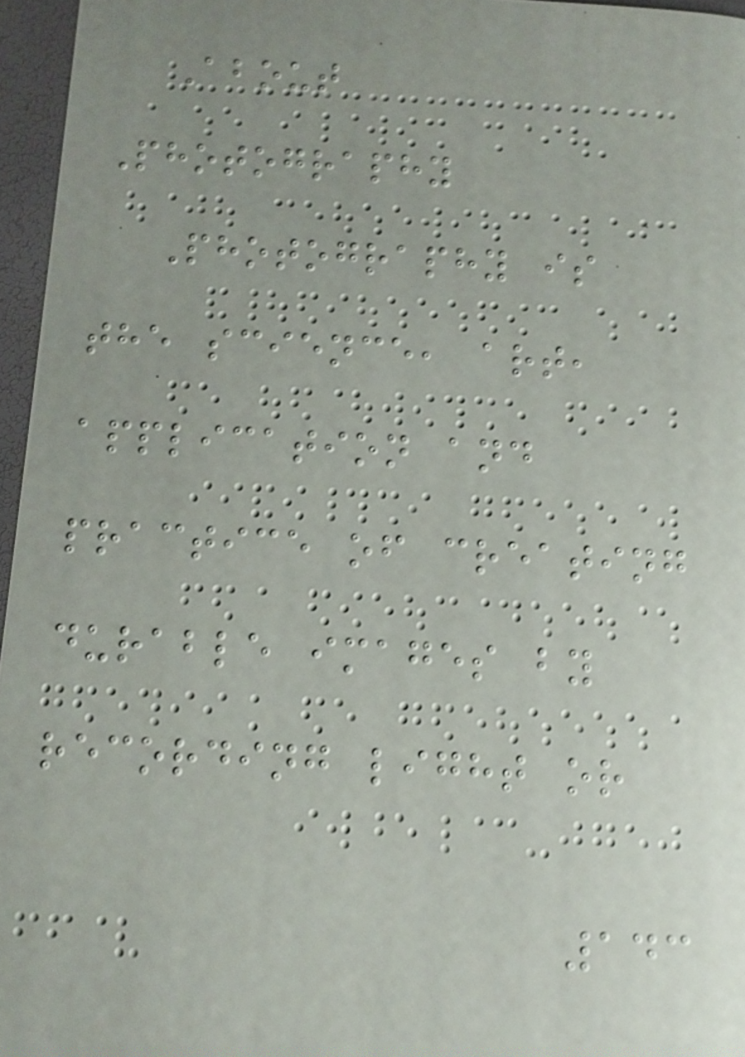About
Photography
Photography is
the science, art,
application and
practice of creating
durable images by
recording light or
143
